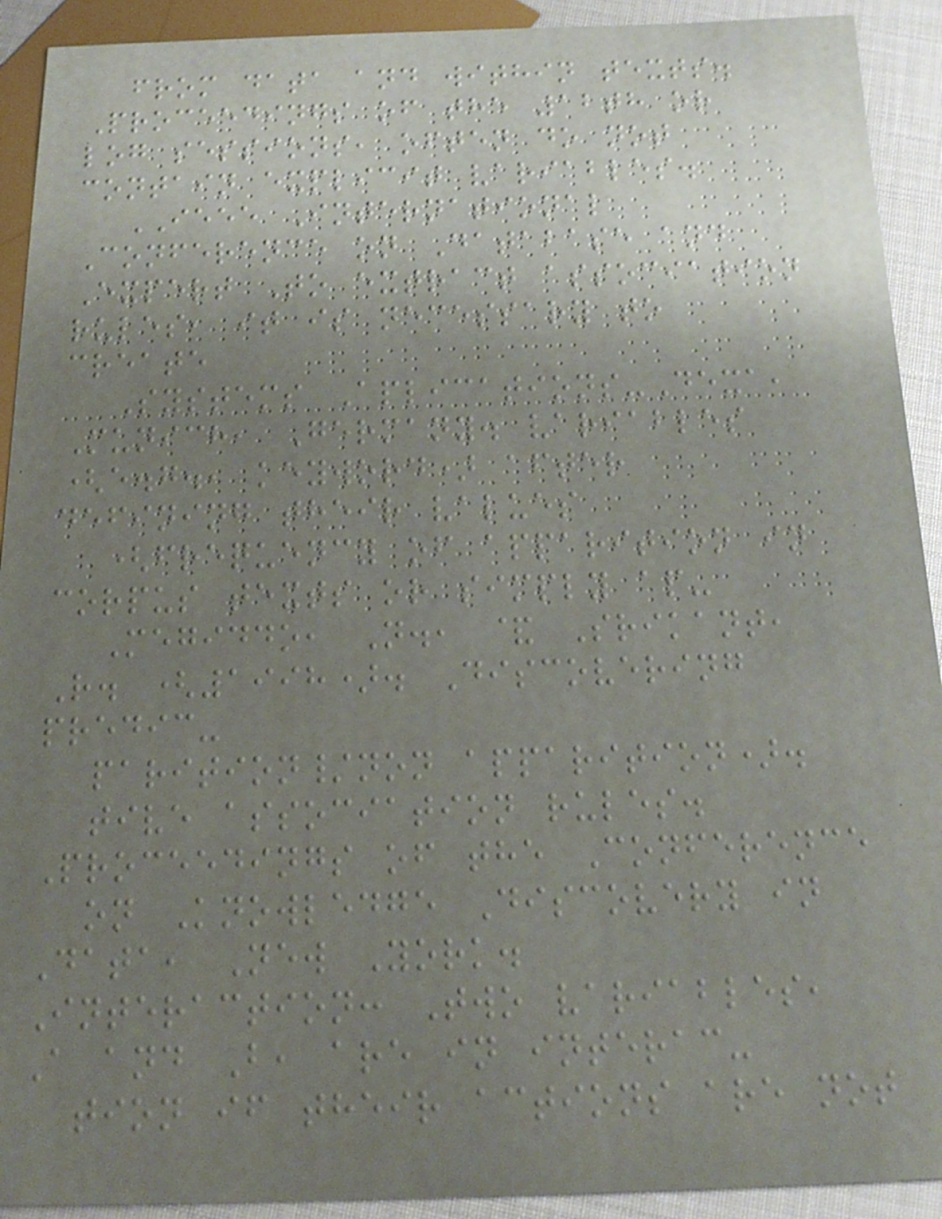from data and within texts.
Proceedings of the 12th or
log sessions, often do not
contain explicit variables.
IEEE International
Conference on Database and
Expert To extract association
rules, it is necessary to
create
Systems Aplications-Dexa,
Munich, Germany. variables
(e.g., keyword) after
defining their values
(frequency of apparition in
corpus texts or simply ap-
Megiddo, N., & Srikant,
R. (1998). Discovering
predic-
parition/non apparition).
tive association rules.
Proceedings of the Conference
on Knowledge Discovery in
Data, New York.
Interaction: Two variables,
A and B, are in interac-
tion if their actions are not
